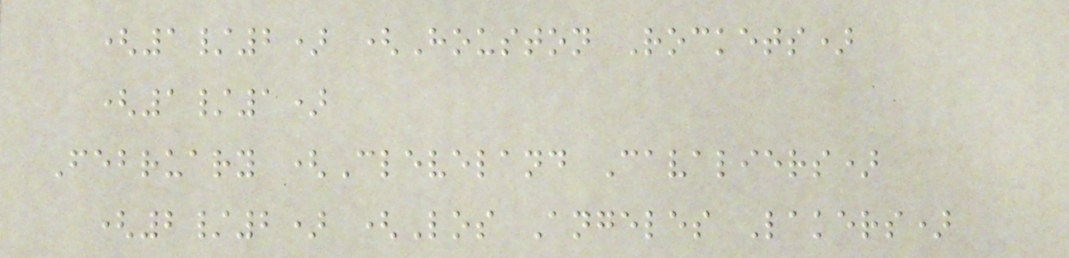(1/2) (Houston Rockets)
(1/1)
February (Cleveland Cavaliers)
(2/2) (Los Angeles Lakers)
